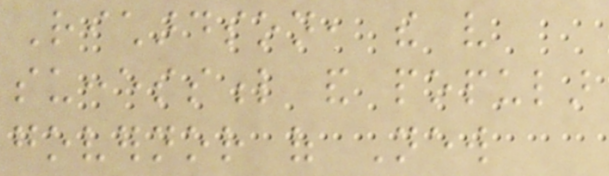Richardson, the very
successful and popular
governor of New
